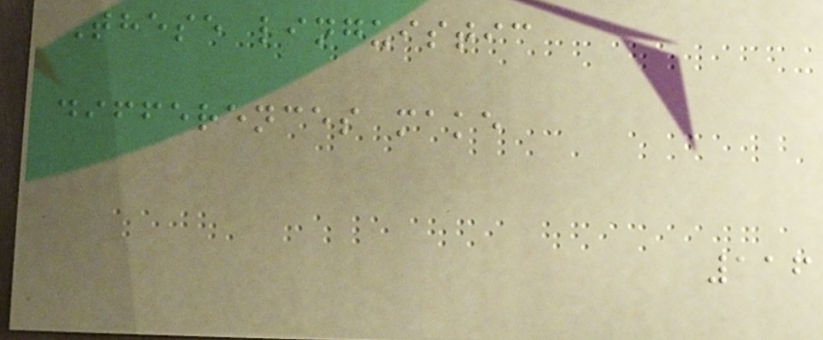These linguistic
differences make
116
